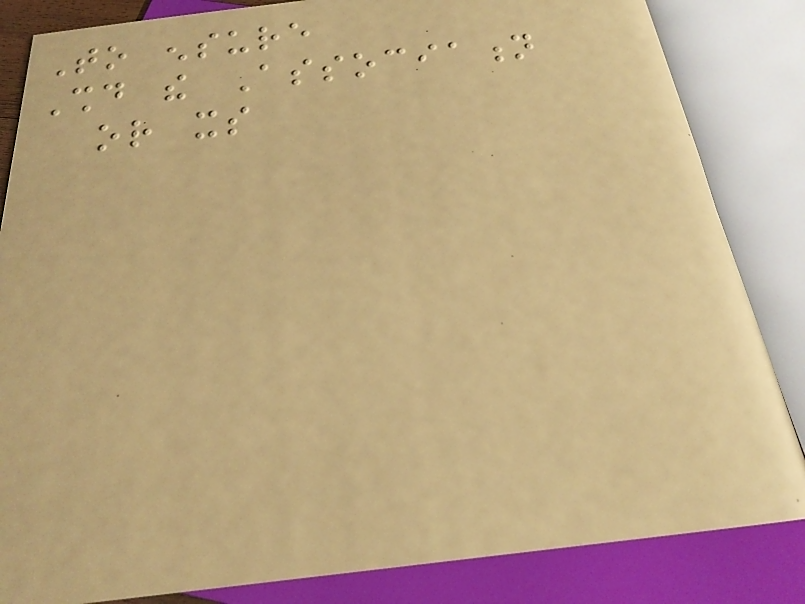To ensure
Should the Association
or its
